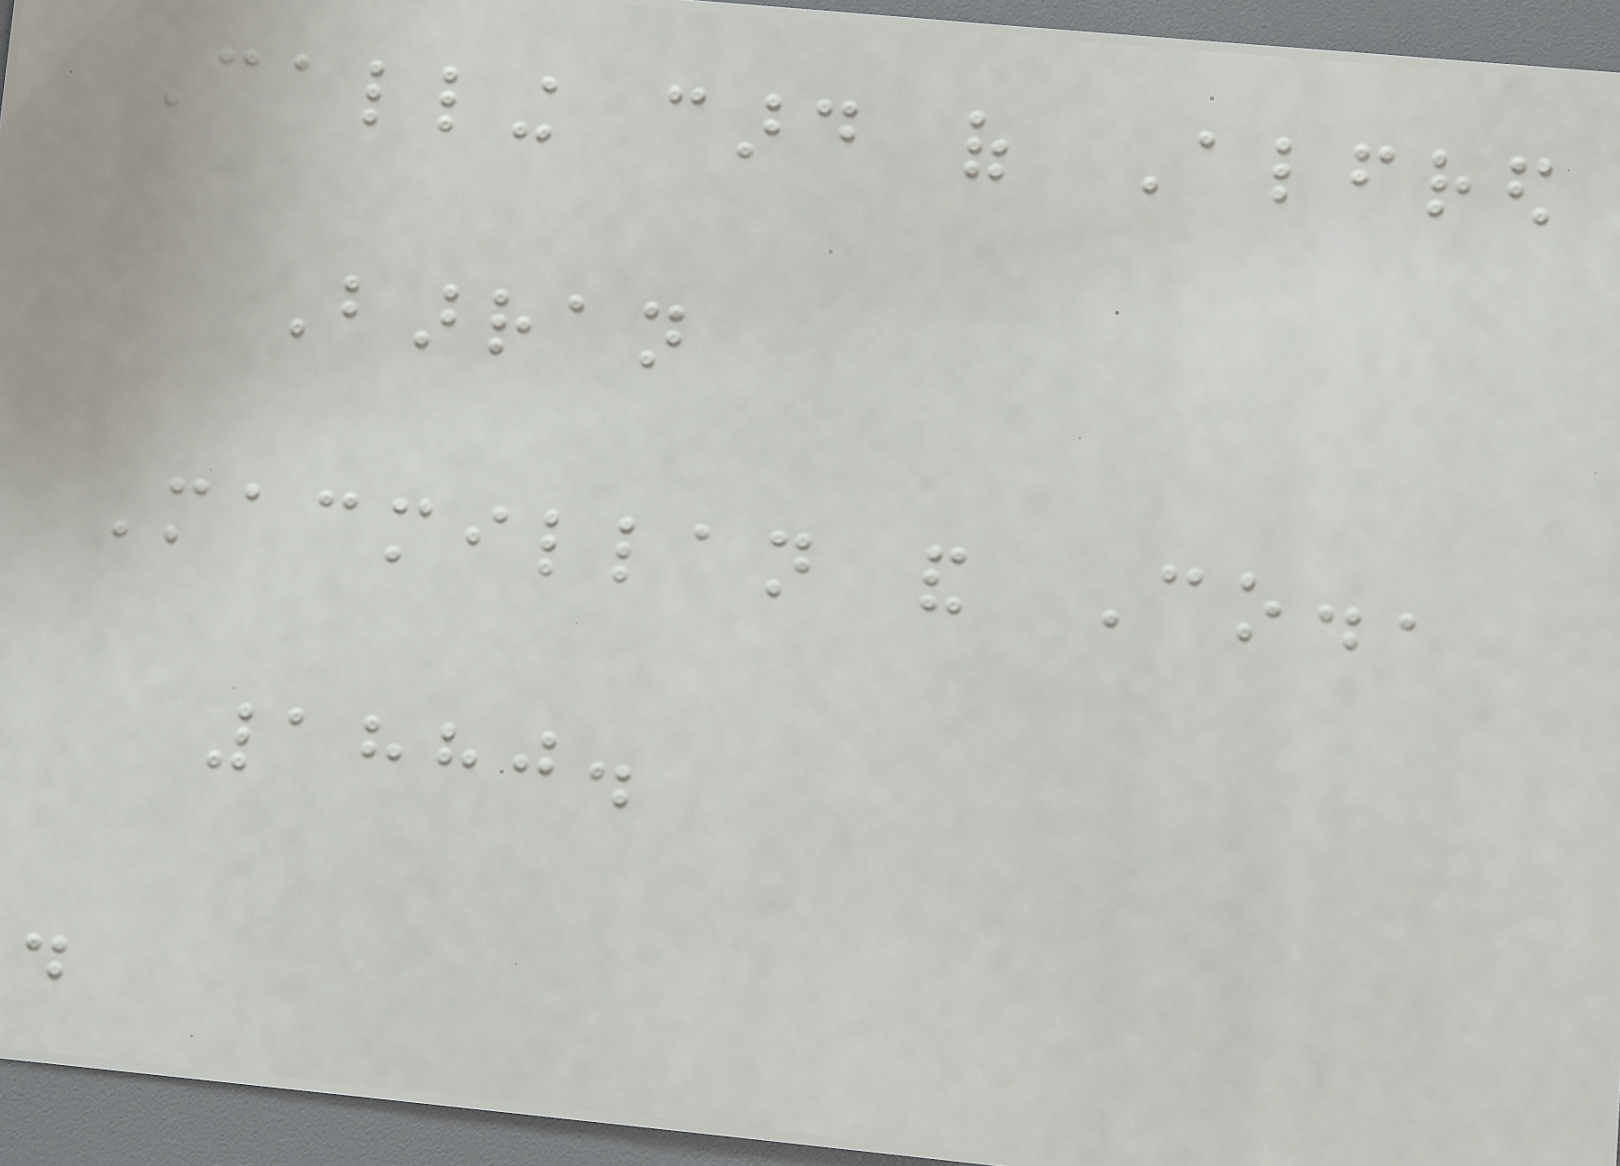Calling card of Alfred
Barran
Macmillan and Co.,
1880.
.
